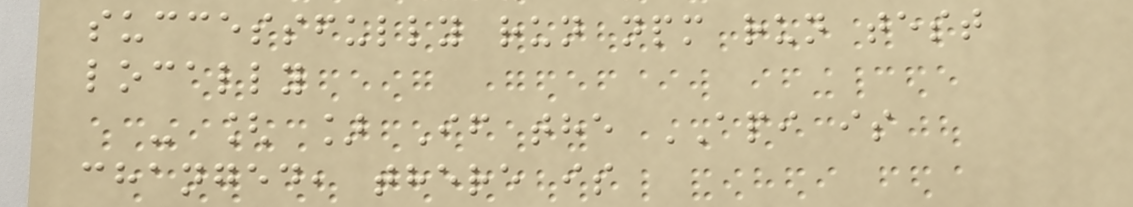successfully run npm run test
locally
- [ ] If the API is
changed, there is
